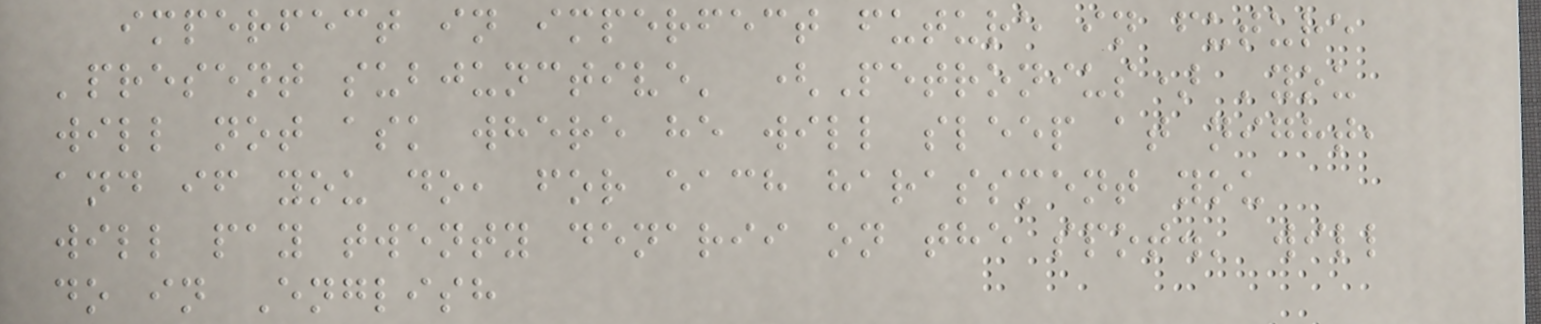imperfect in imperfect future in future
'present subjunctive' (Petronius) 'you
will not ask where he will sleep at night,
and if you do, for each harassment you
will pay twenty denarii on the spot.' will
do in English
